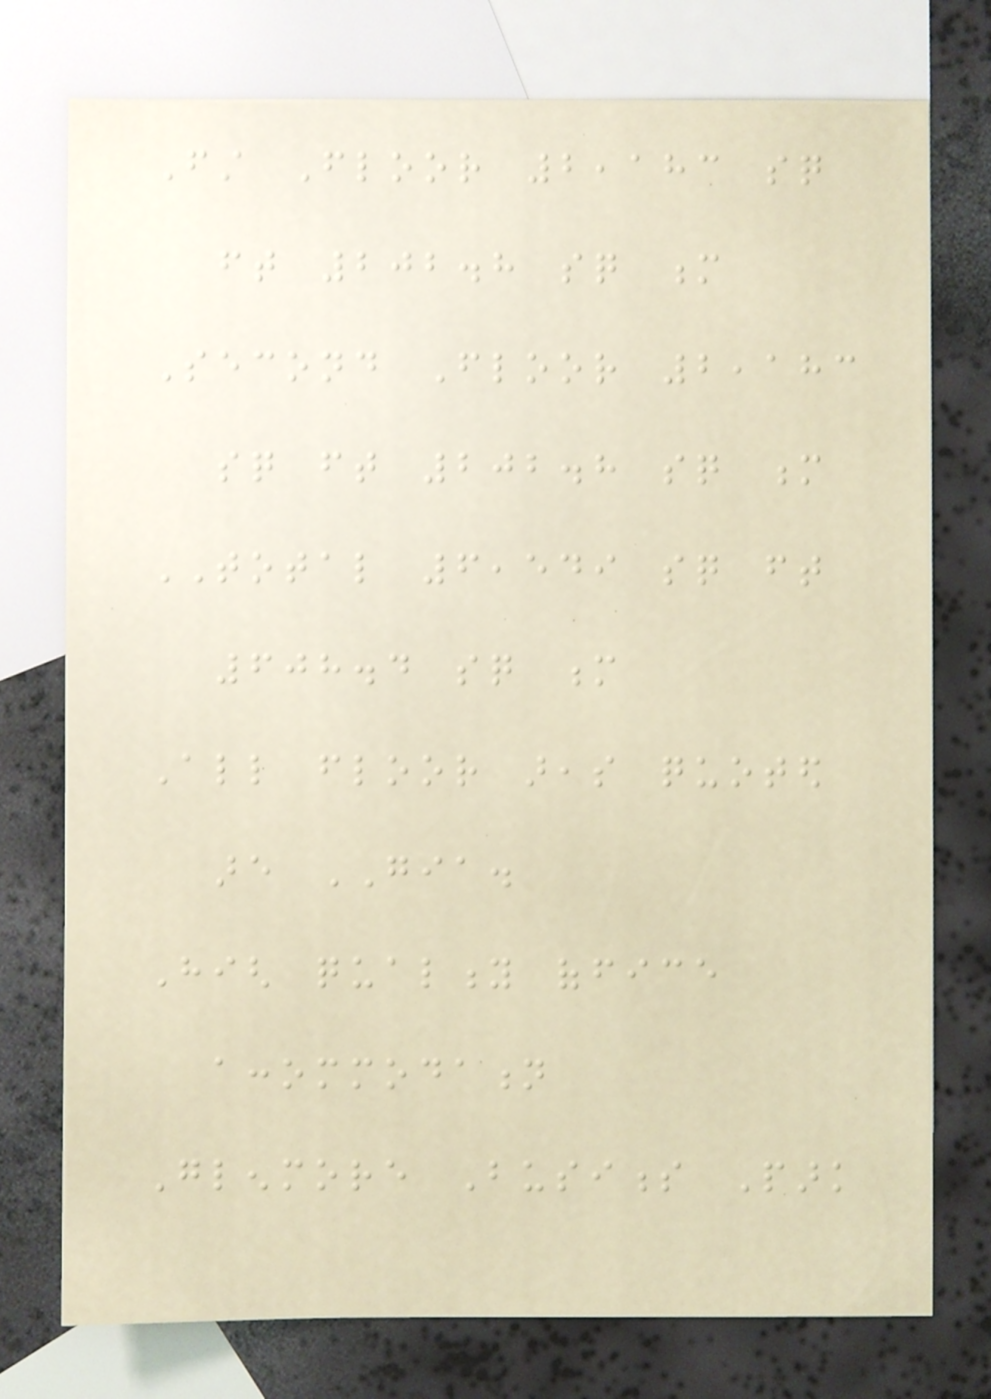First Floor 2,183 sq
ft 202.8 sq m
Second Floor 2,183
sq ft 202.8 sq m
TOTAL 6,549 sq ft
608.4 sq m
All floor areas quoted
are GIA.
High quality office
accommodation
Glenmore Business Park
